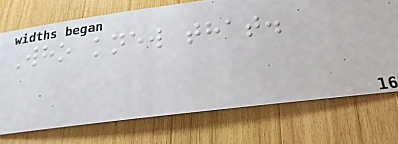Who knew that.
